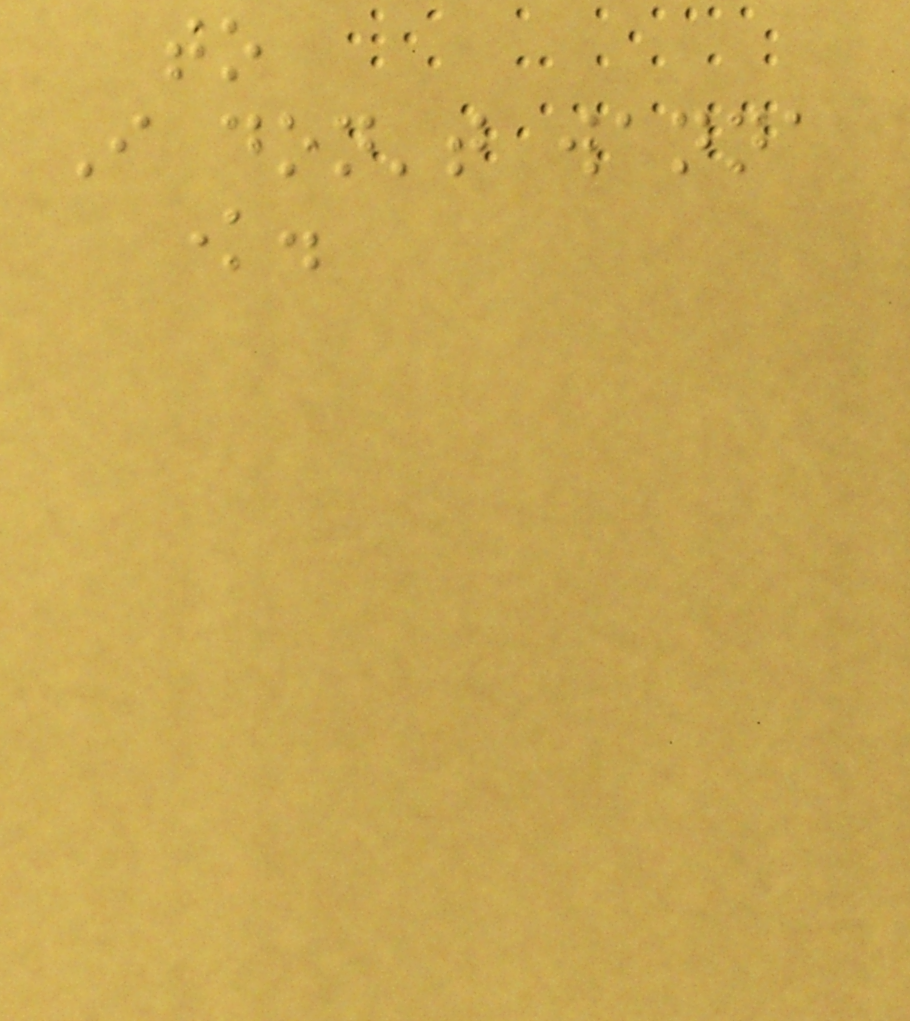to
I don't wanna
know.
